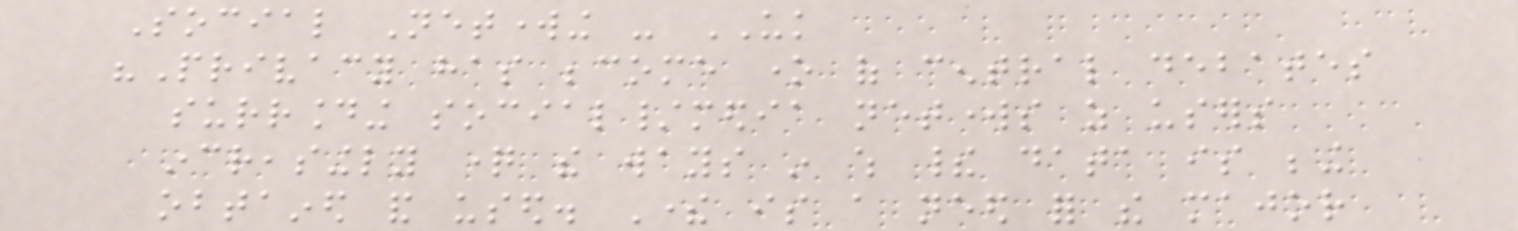Social Networking - UK
"Privacy has become one of central debates
surrounding social/media networks as users
increasingly question the ways in which their data is being
obtained and used. There is a need for the major
